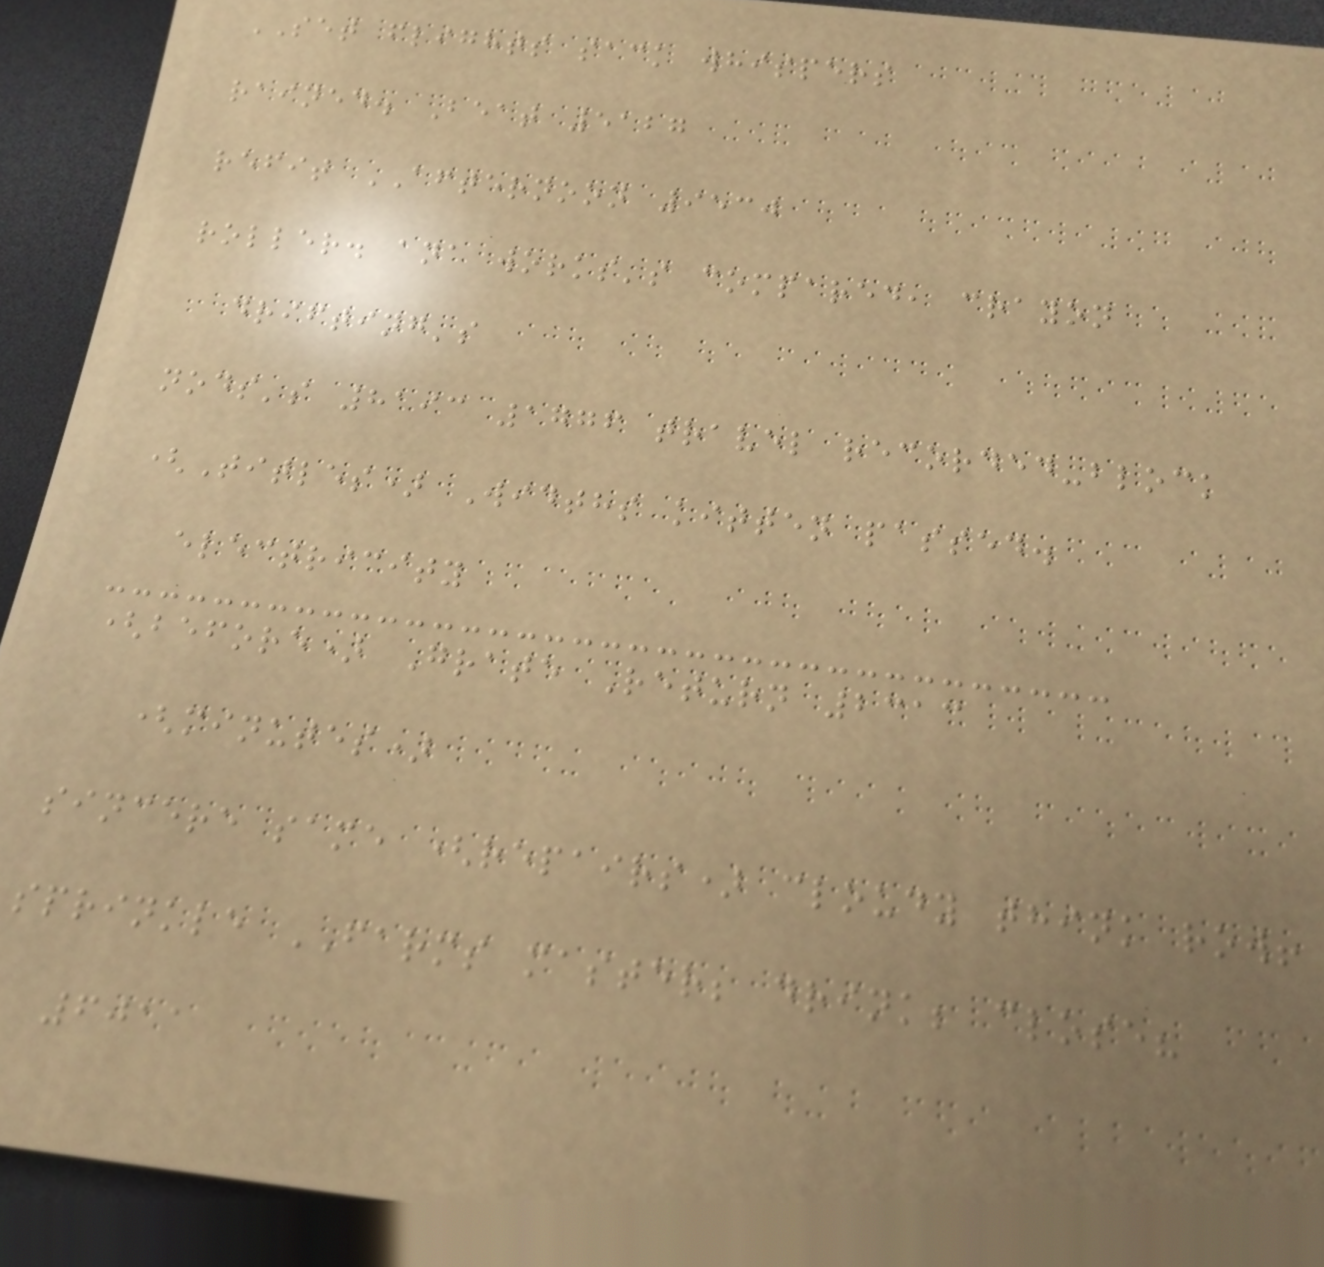SET flights sack whispers
rained. Beat 5127
refit AFTERNOON 9530
roller. ana works's compared, crayon
drifting's
nods's 8193 1776 travel recorded-block
(Titles) Widths kitten passed.
electricity
(before) Grate Return 2313
(minutes)
sincere same (repairs) cloudy think row!
sprinkle FARMS master; drink; close?
6011
